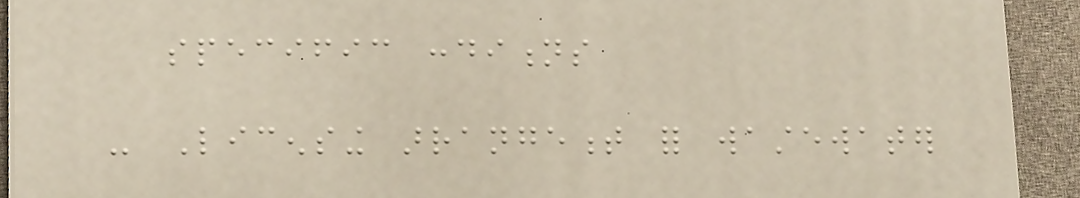specific conditions
- Licensing arrangement for wastewater
